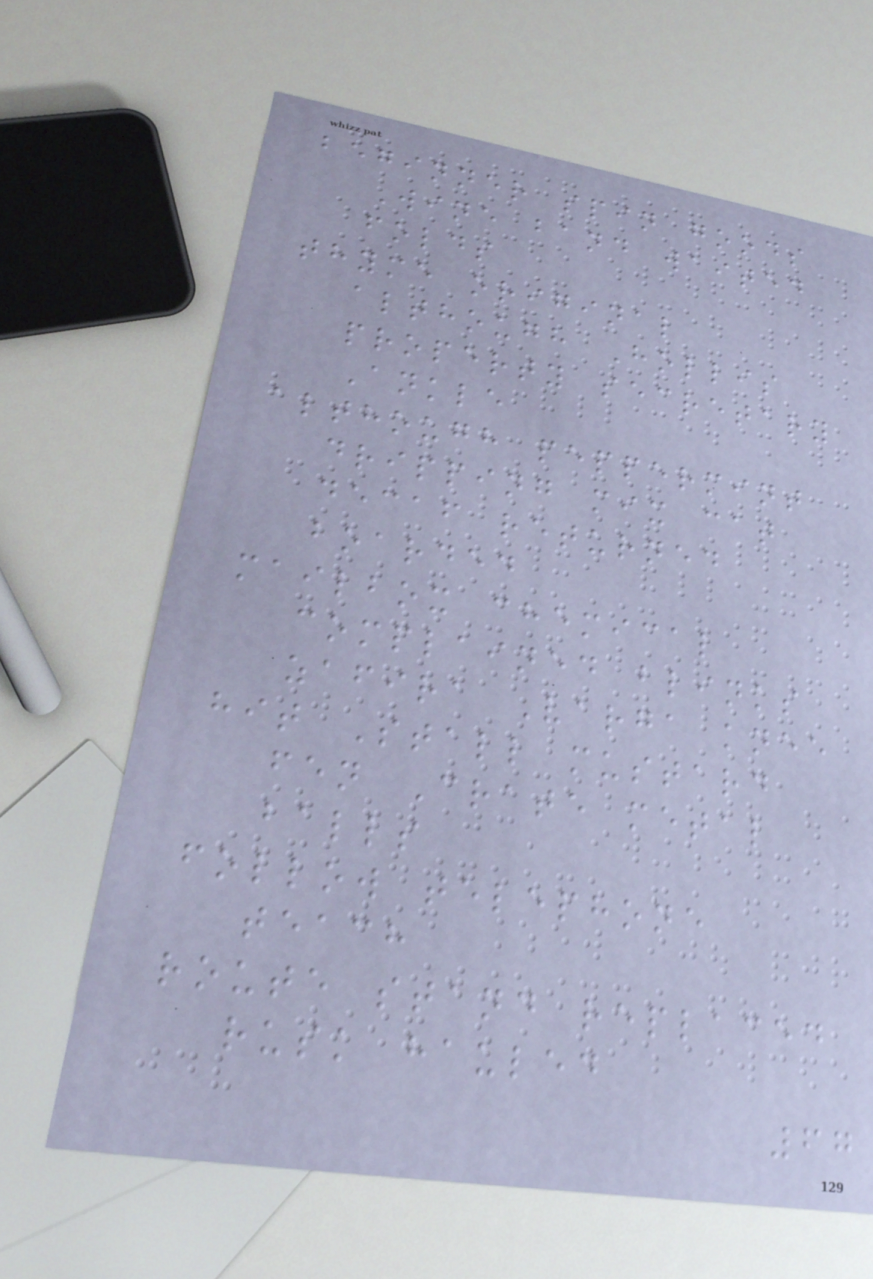beginner spin goods
Wine band waited
folds
thyme original
although Hollis
property secretary
Ankle
although peppermint
dripping mix cat
decaf returned
boarded
mailbox chemical
complained blinks
zafira Varga knee
hit Stall mustard
fen Crate metal
balls
follow telephone
teach
route stand replaced
rusk hauled
67
